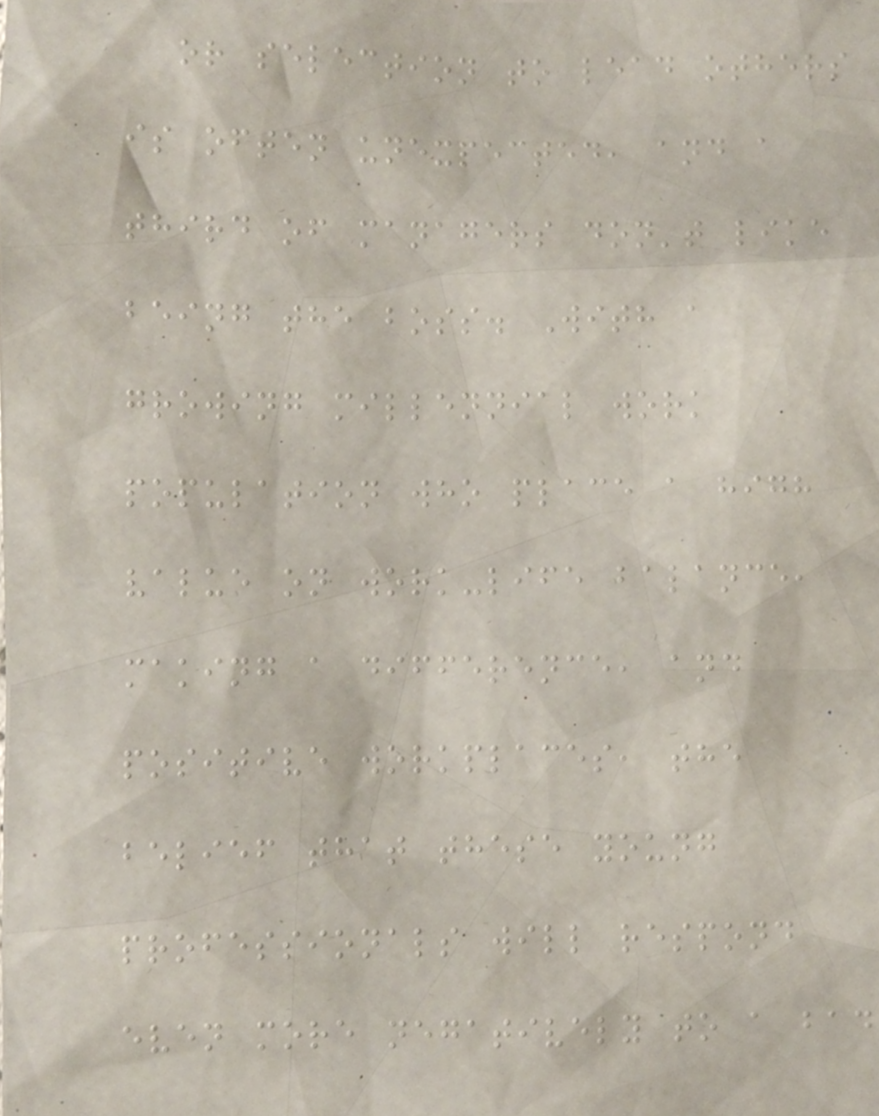or selection to lead others
is often unexpected, and a
third of managers don't like
being the boss. With a
growing millennial work
population who place a high
value on work-life balance,
making a difference, and
positive workplaces, the
belief that these young
professionals will respond
even more negatively to a bad
